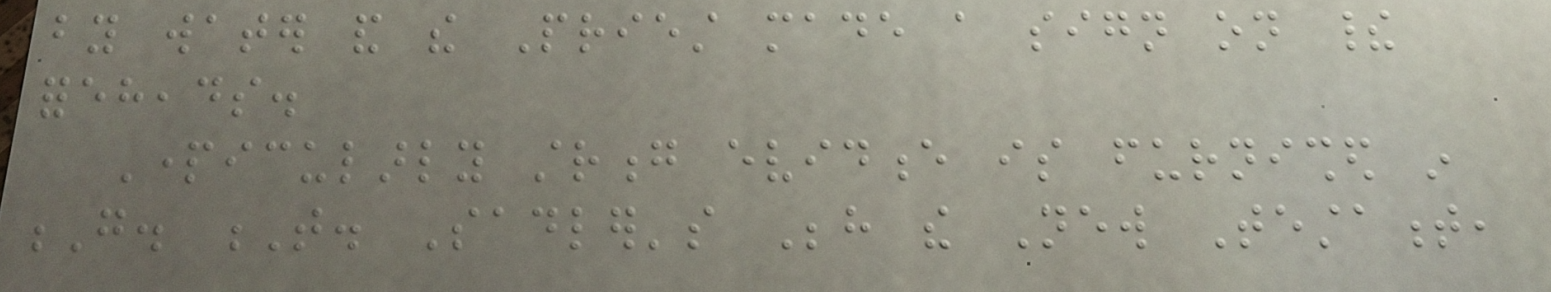by water and the Priest made a sign on their
foreheads.
Particularly strong evidence is furnished in
G. T. Sadler's Behind the New Testament,
